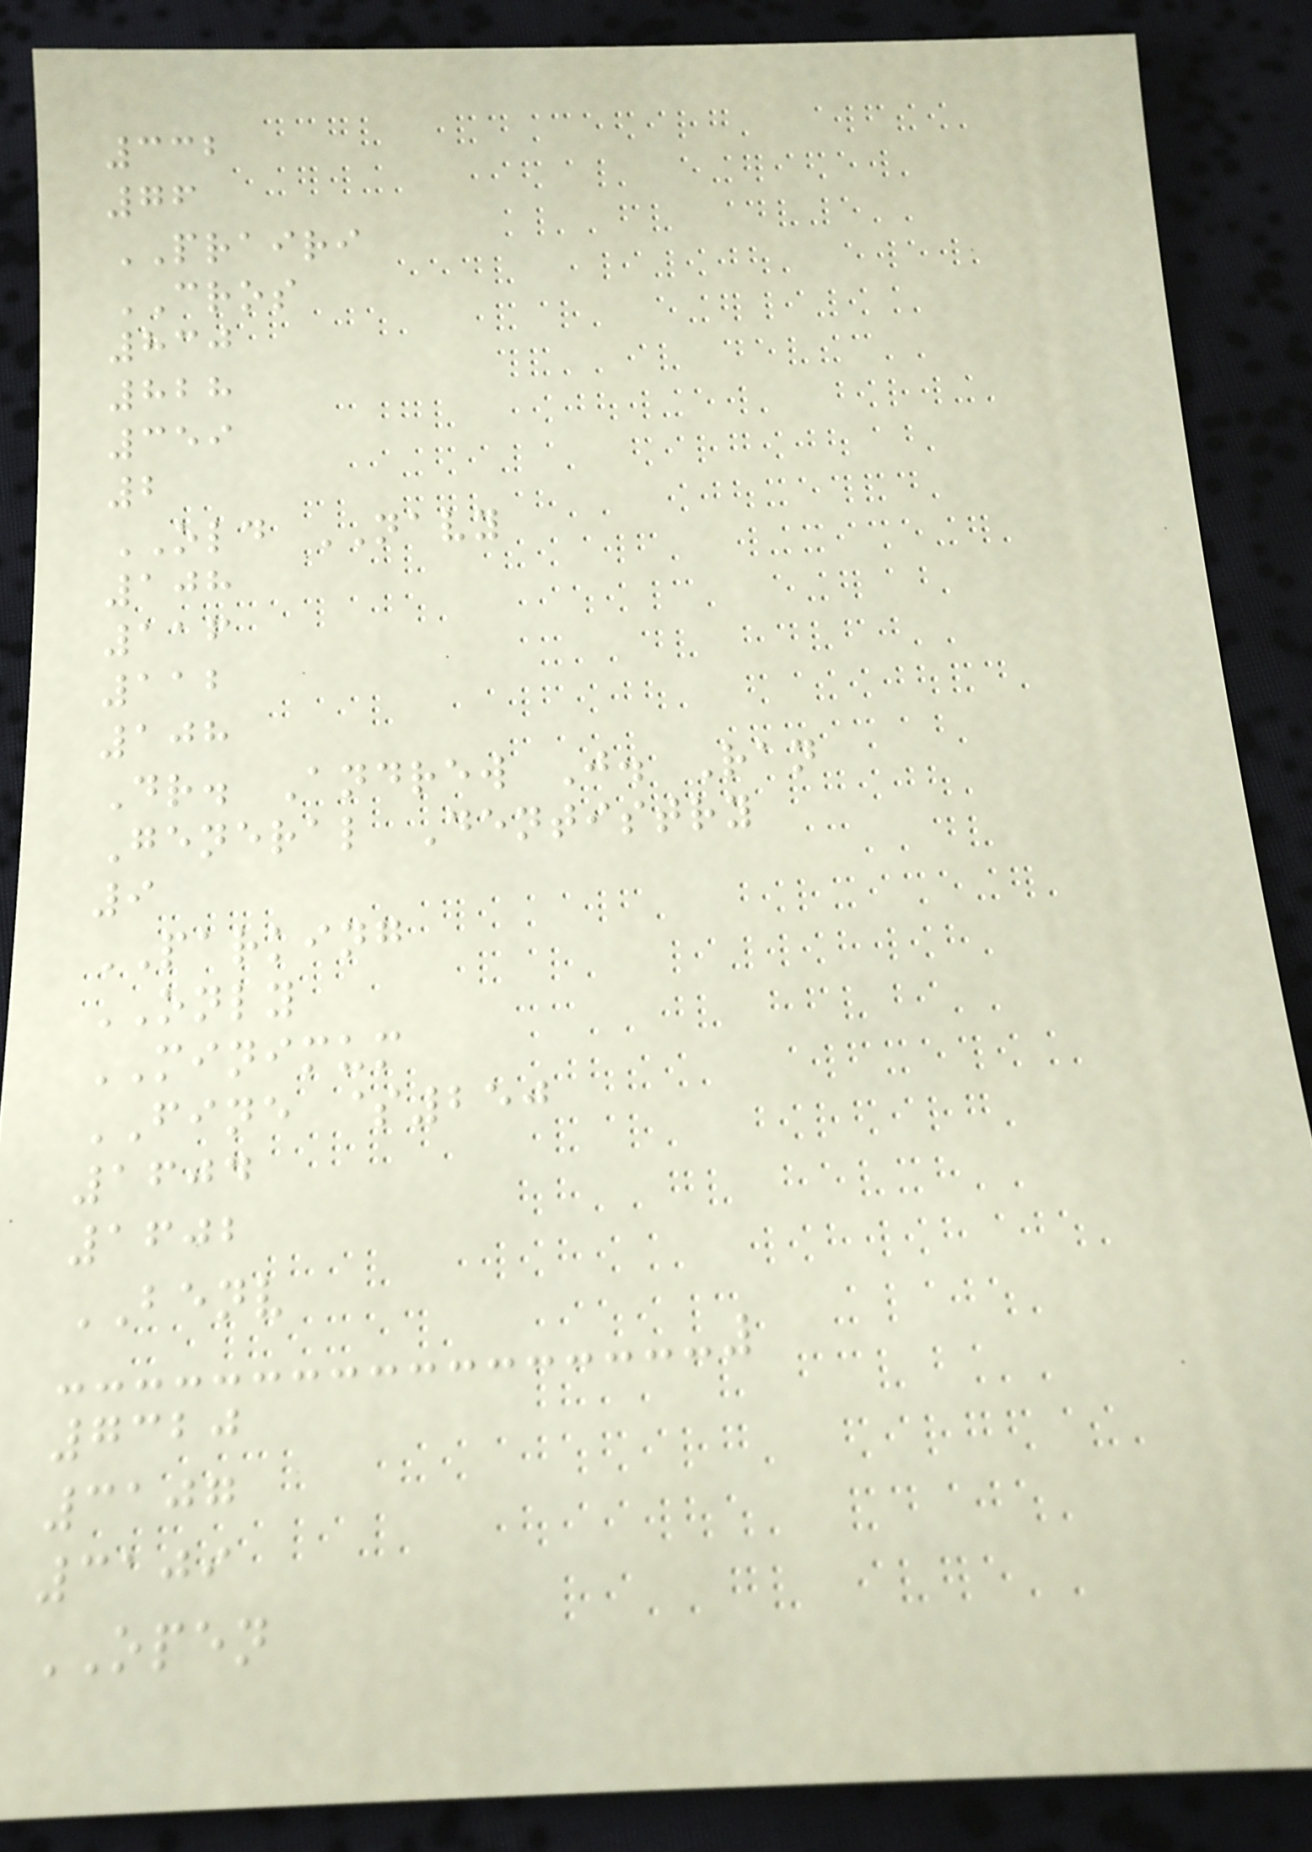332
76
PRAIRI
CROS
830
828
359
2
OLD NAVY
108
116
112
108
Dr. Andrew J. Ran
General Dentistry
9
PARKING
ONLY
MINIMUM
FINE $250
1604
1602
BENV
7320
3107
3109
OPEN
